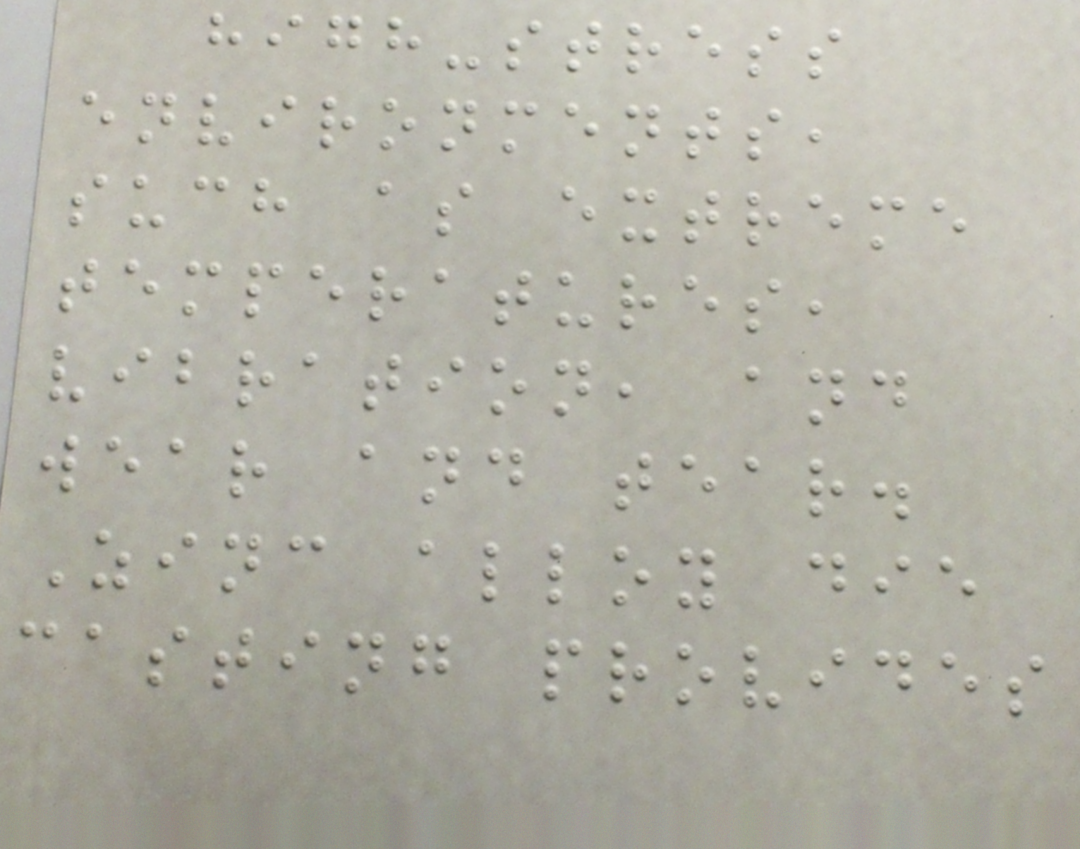high-stress
environments,
such as extreme
temperatures,
vibration, and
wear and tear.
Zinc alloy die
casting provides
